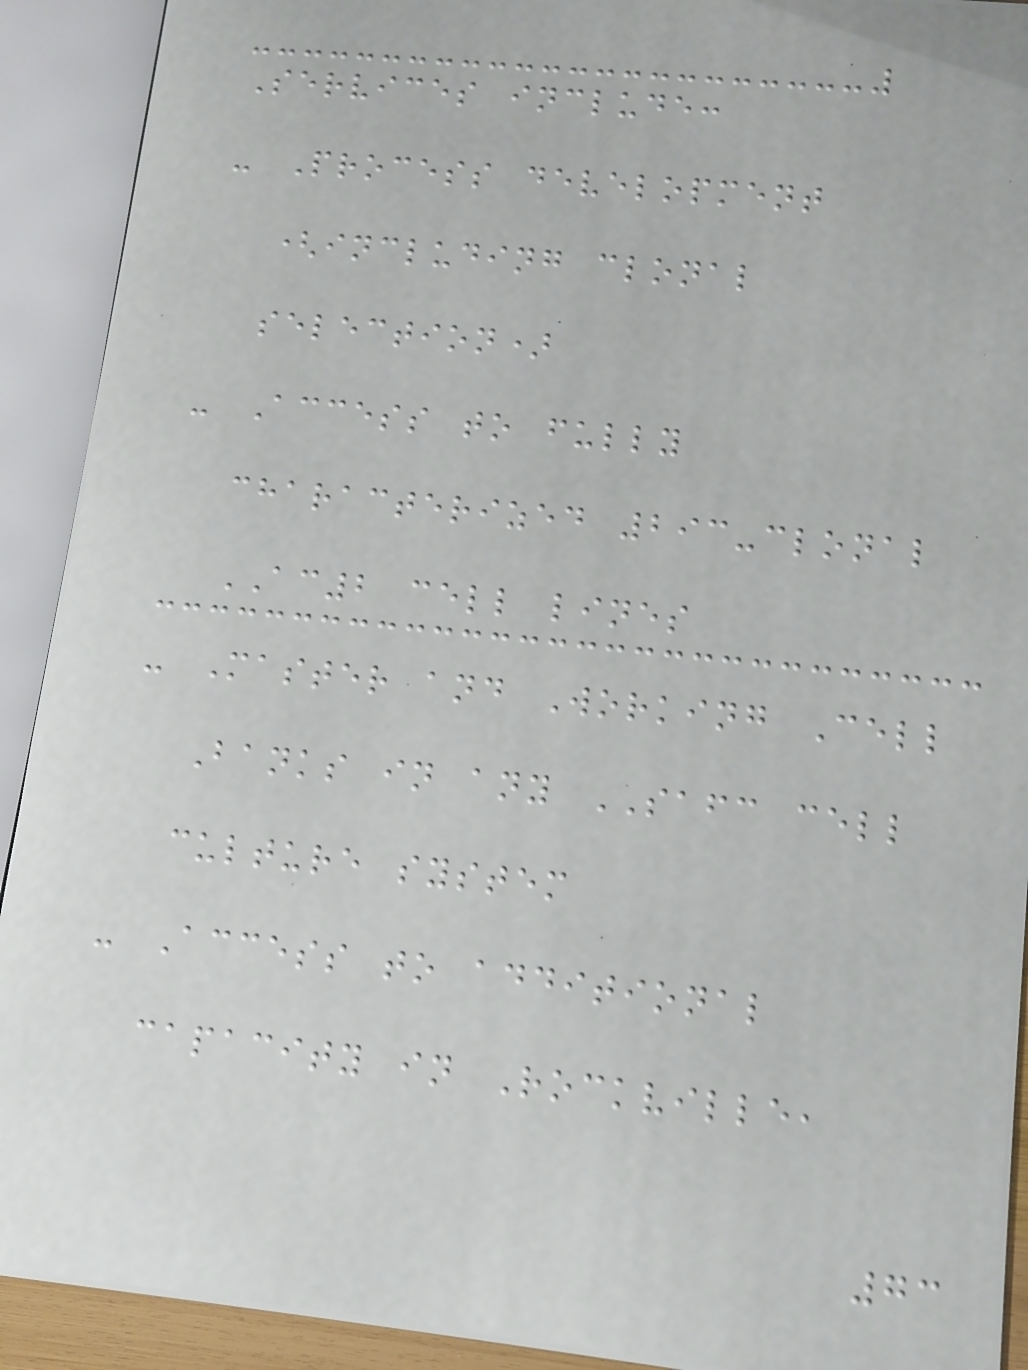Services include:
- Process development
(including clonal
selection)
- Access to fully
characterized 293-clonal
AC2 cell lines
- Master and Working Cell
Banks in any SAFC cell
culture system
- Access to additional
capacity in Rockville,
73
